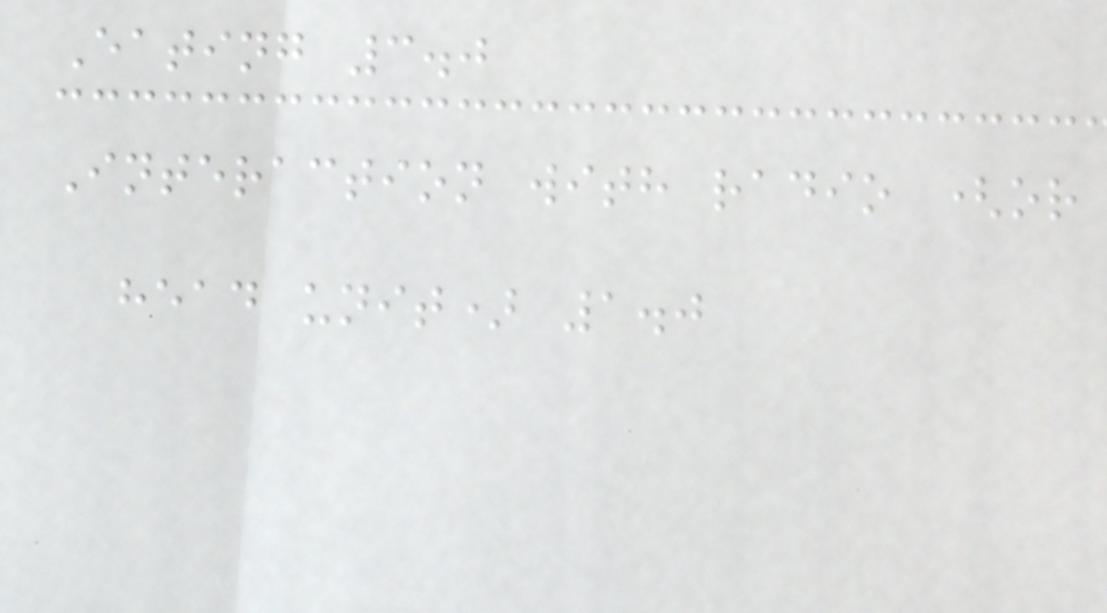Eating 3.0
Interaction with radio (or
head unit) 1.0
